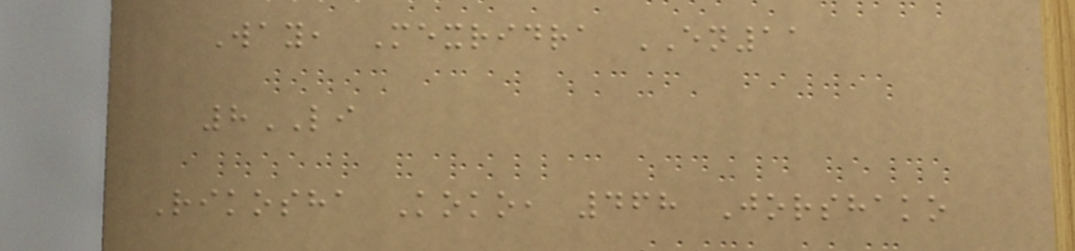Way, Mexridra EN11
8LI
Rikosha Koko, 468 Jorshako
